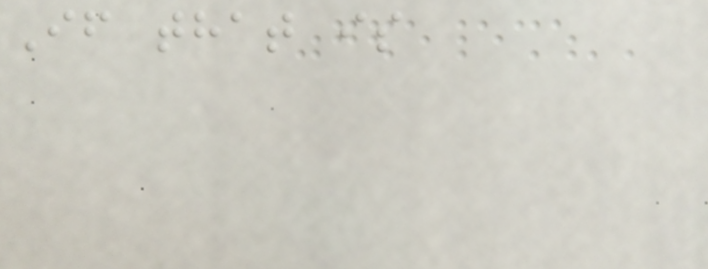If that is
